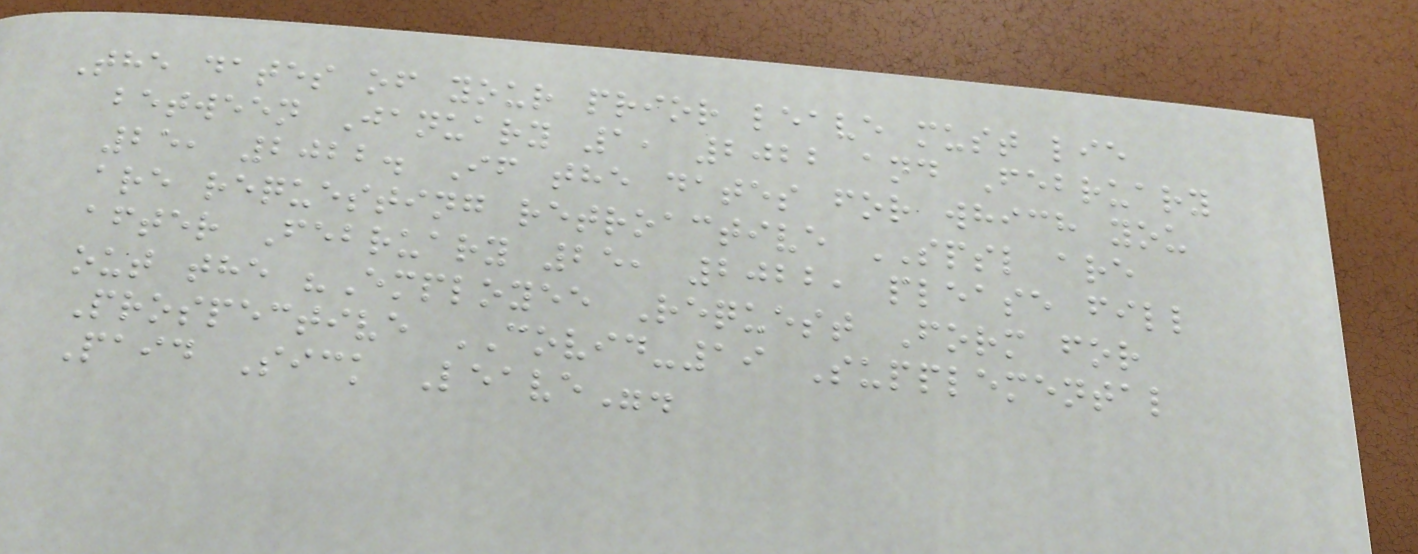The dates of your prior leave must lie
between January 1, 2022 and February
25, 2022. If the dates for which you
are requesting retroactive SPSL are
after February 25, 2022, please fill
out the "Employee Request Form for
Prospective COVID-19 Supplemental
Paid Sick Leave".
